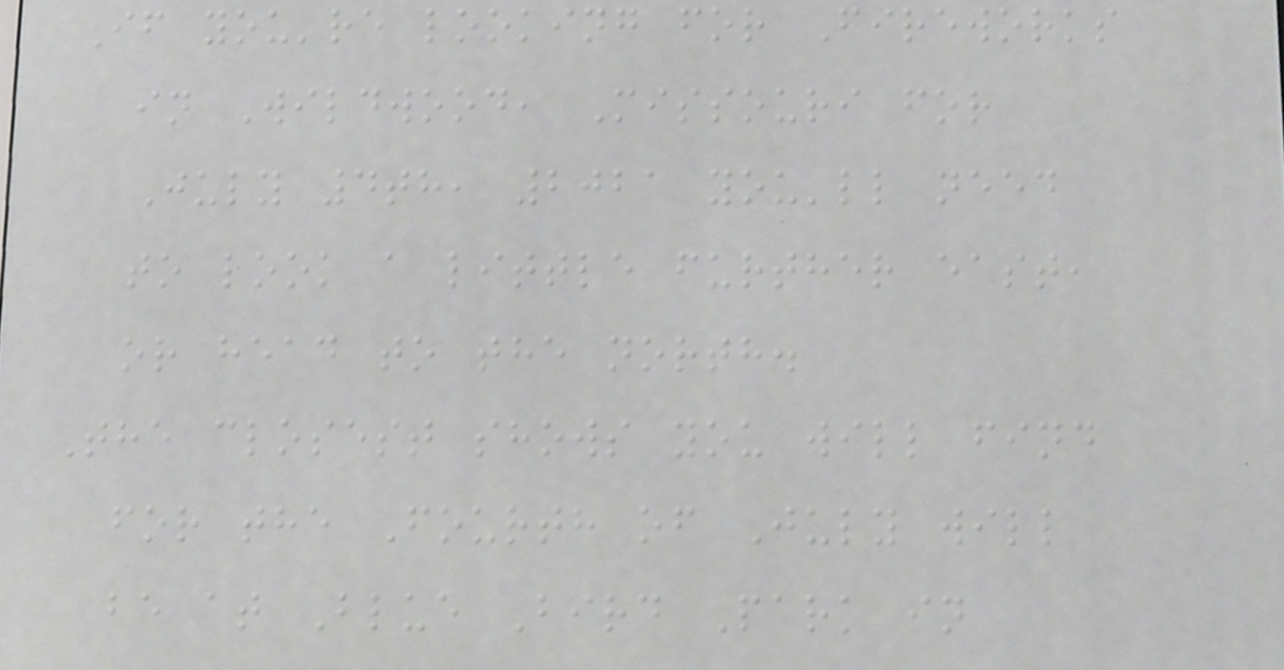If you're looking for Fireworks
in Wildwood, Missouri for
July 4th, 2021 you'll need
to look a little further east,
or head to the north.
The closest shows you will find
for the Fourth of July will
be at Blue Bird Park in
